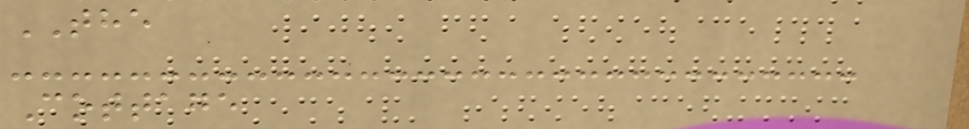THE
Cottage
